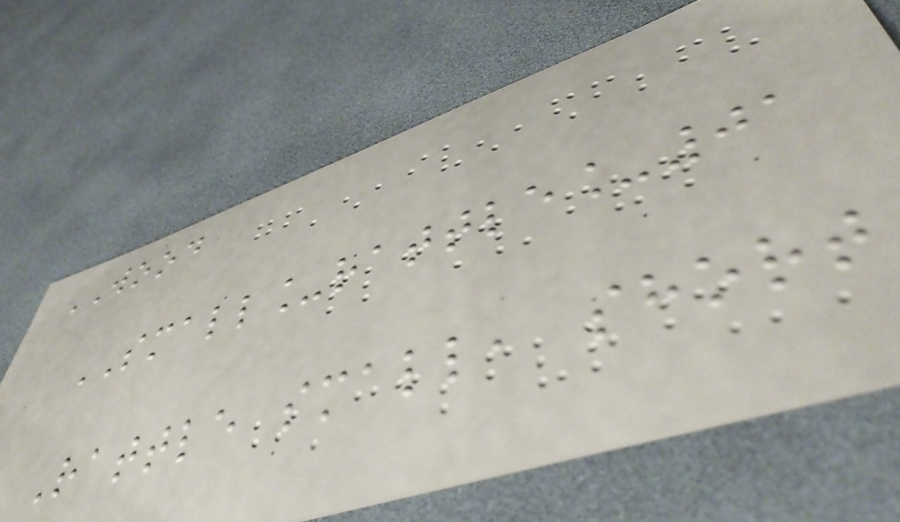WOOD
SMALL_rattle_01
Rattle small, short
